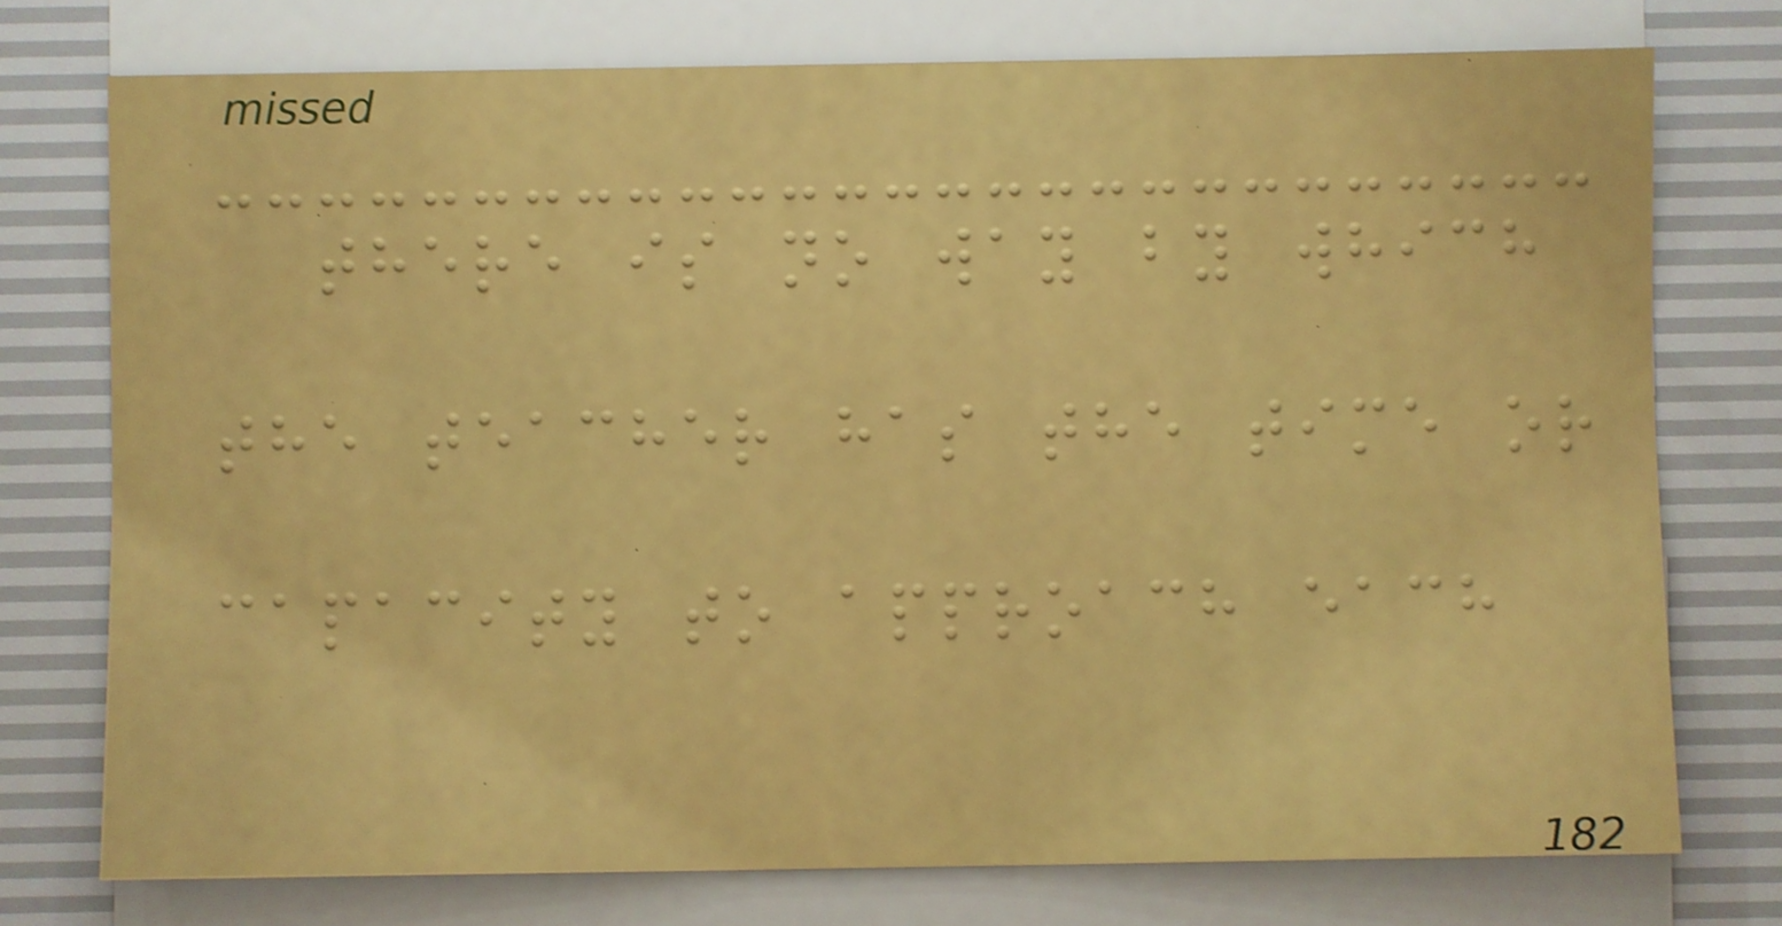there is no way by which
the teacher has the time or
capacity to approach each
